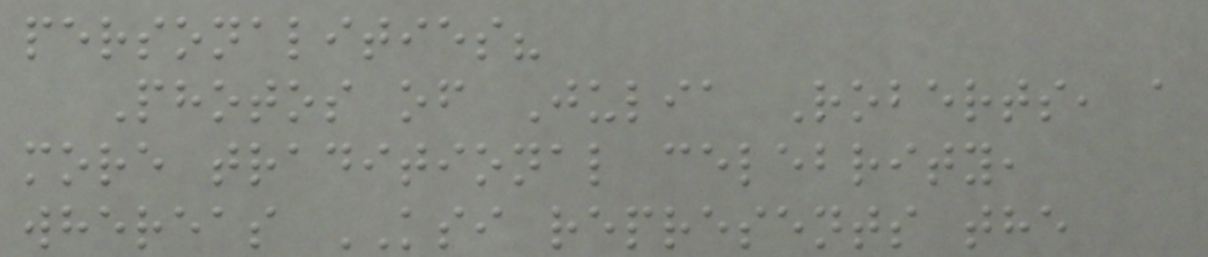personalities?
Photos of Julia Roberts, a
more traditional celebrity,
whereas KSI represents the
